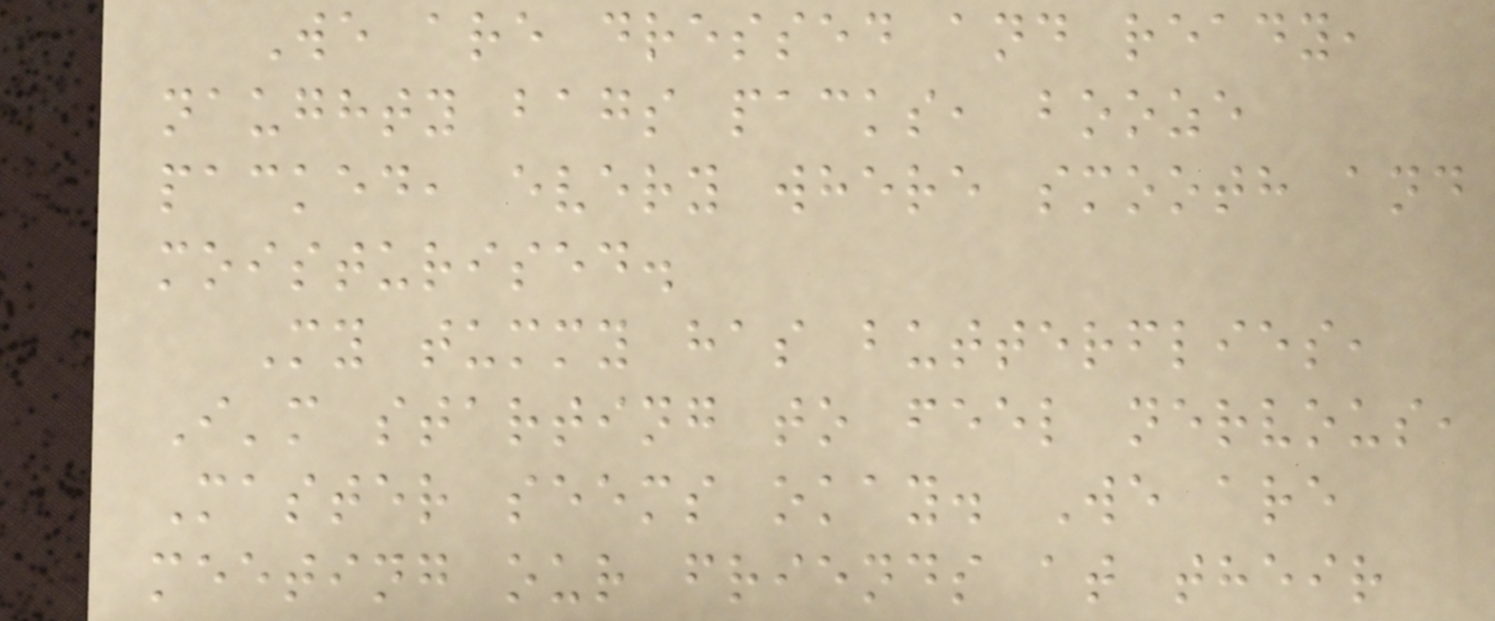We are dressed and ready,
naughty bags packs, booze
packed, every where smooth and
moisturised.
My tummy has butterflies,
I'm starting to feel nervous,
Master seems okay. We are
meeting our friends at their
